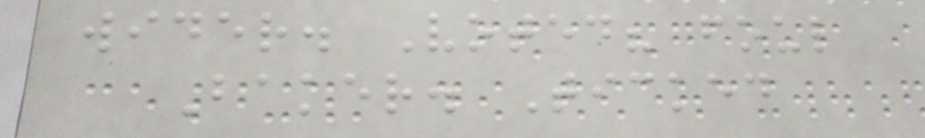wider. Voted? foul
Baker. Ticked
